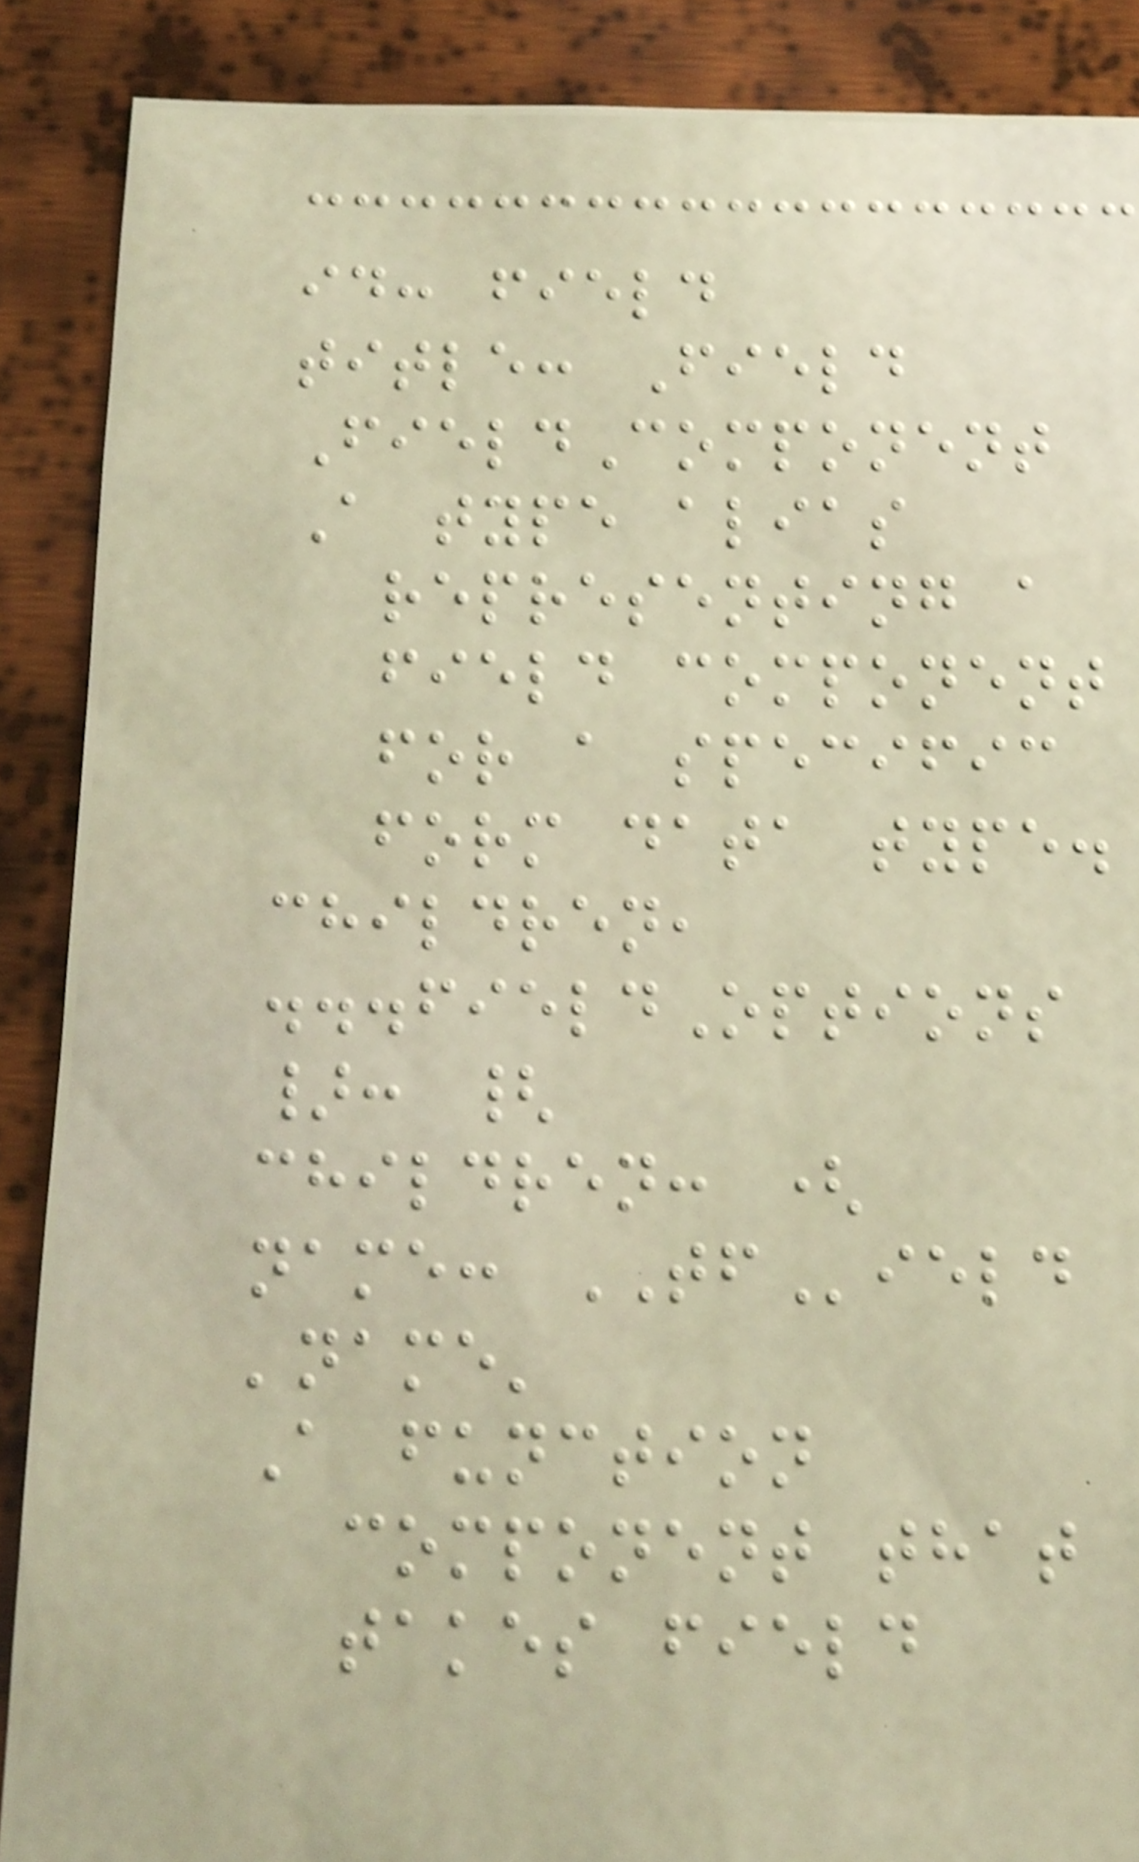id: field
title: Field
FieldComponent
A type alias
representing a
field component
for a specific
form data type.
children,
...fieldOptions
}: {
children: (
name: TField
'name'
A function
component that
takes field
